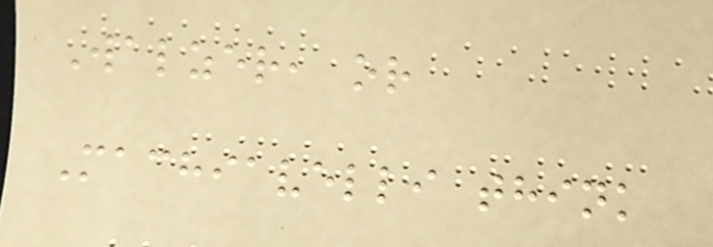Walzer, or
Machiavelli think
